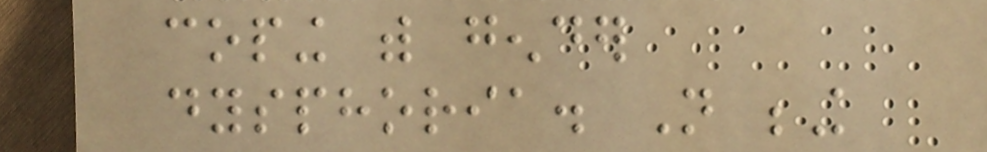coping with gender
dysphoria. Not being
